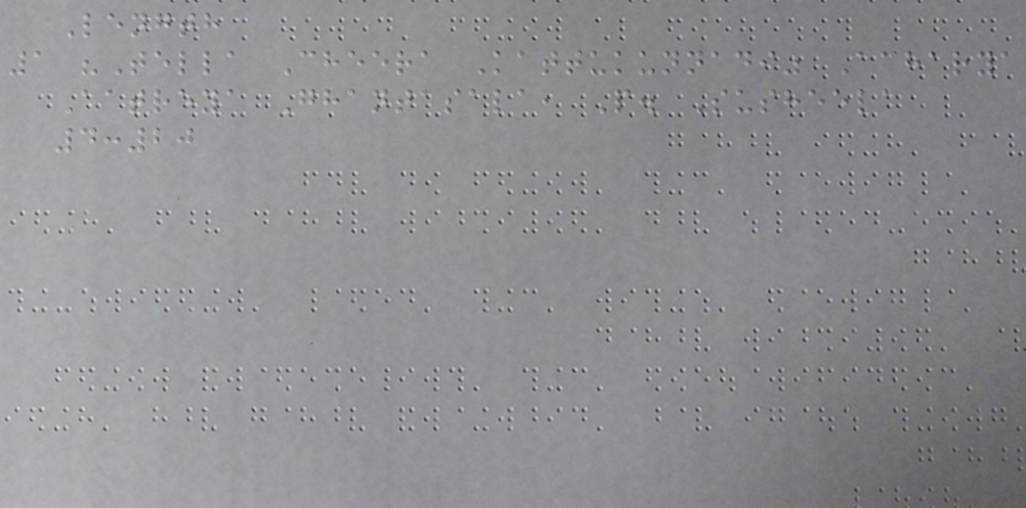Length
1 "Tella Cheera Kattukunnadi" Acharya
Aatreya Ghantasala, P. Susheela
4:20
